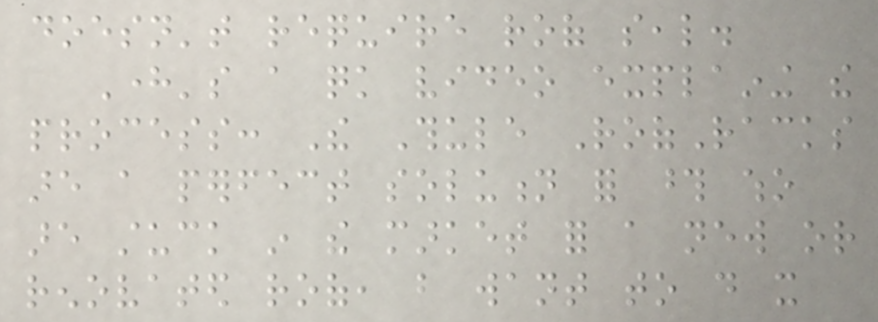doesn't require roof seal.
Here's a quick video explaining the
process: The Thule RoofRacks
are a perfect solution for those who
are stuck in the market for a new or
renovated roof, but want to do it
